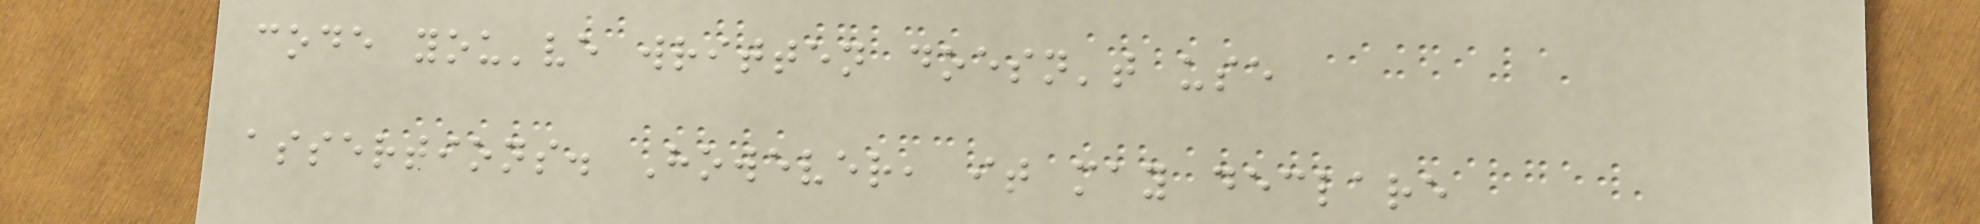code you've written doesn't use
assertions. However, it may declare
